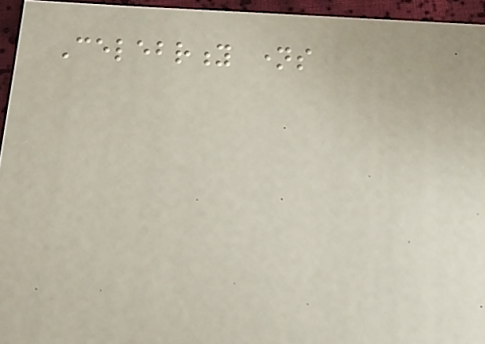Celebrity names
